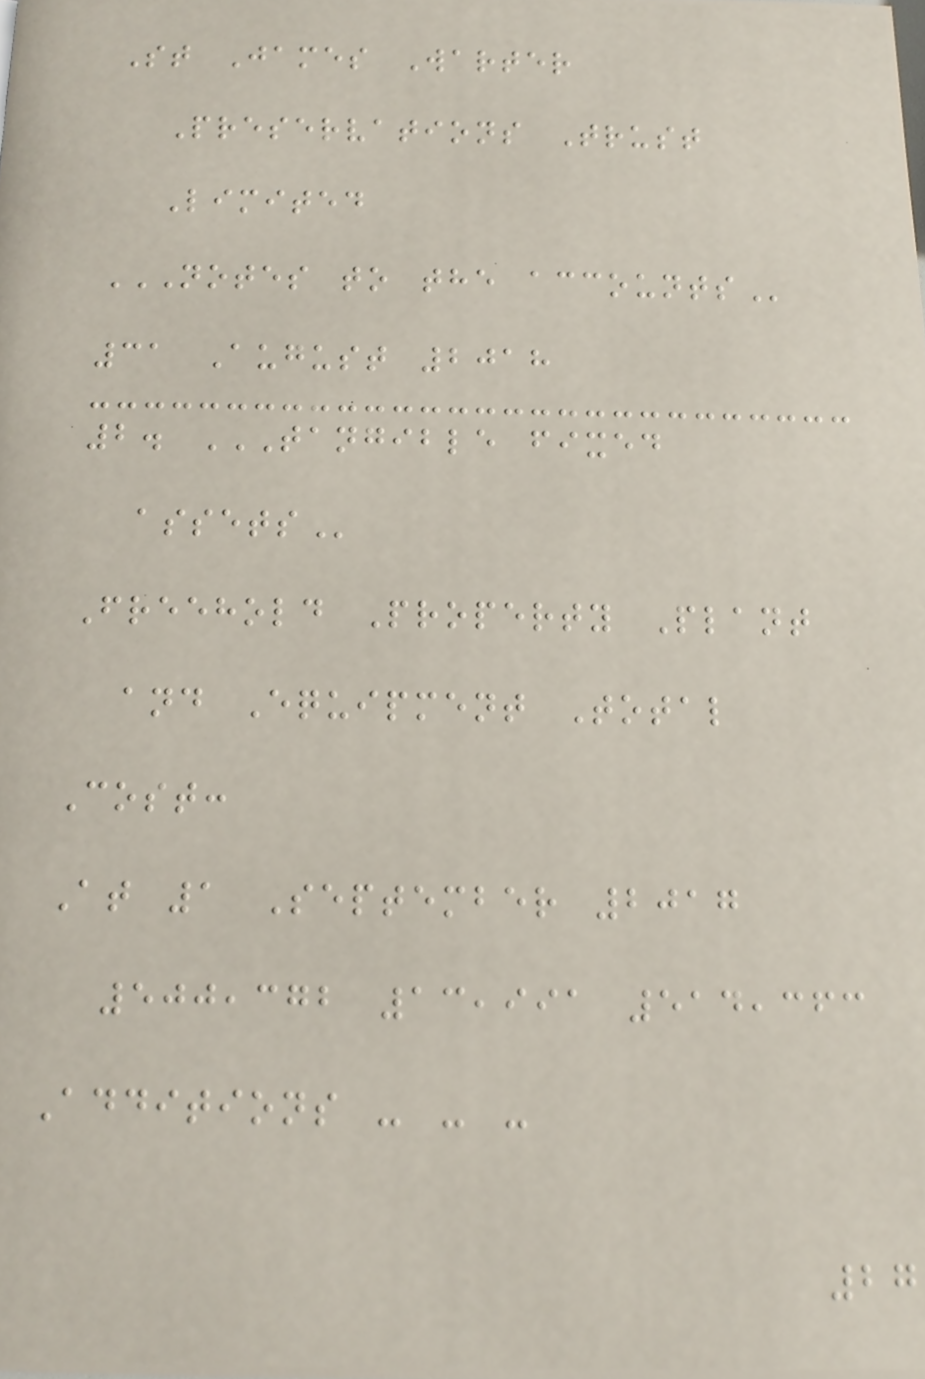St James Warter
Preservations Trust
Limited
NOTES TO THE ACCOUNTS
31 August 2018
2. TANGIBLE FIXED
ASSETS
Freehold Property Plant
and Equipment Total
Cost:
At 1 September 2017
500,372 13,991 514,363
Additions - - -
27
